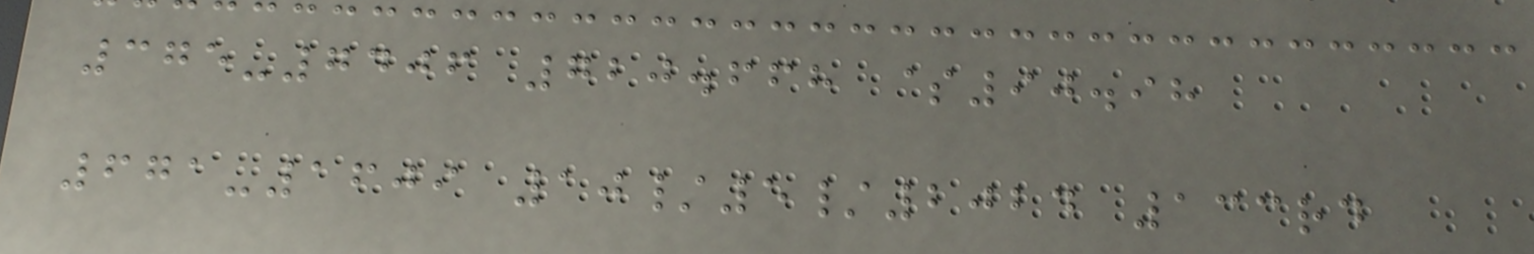375-7406 720.668 $90.98
671-1609 10/5/2024 133rd
